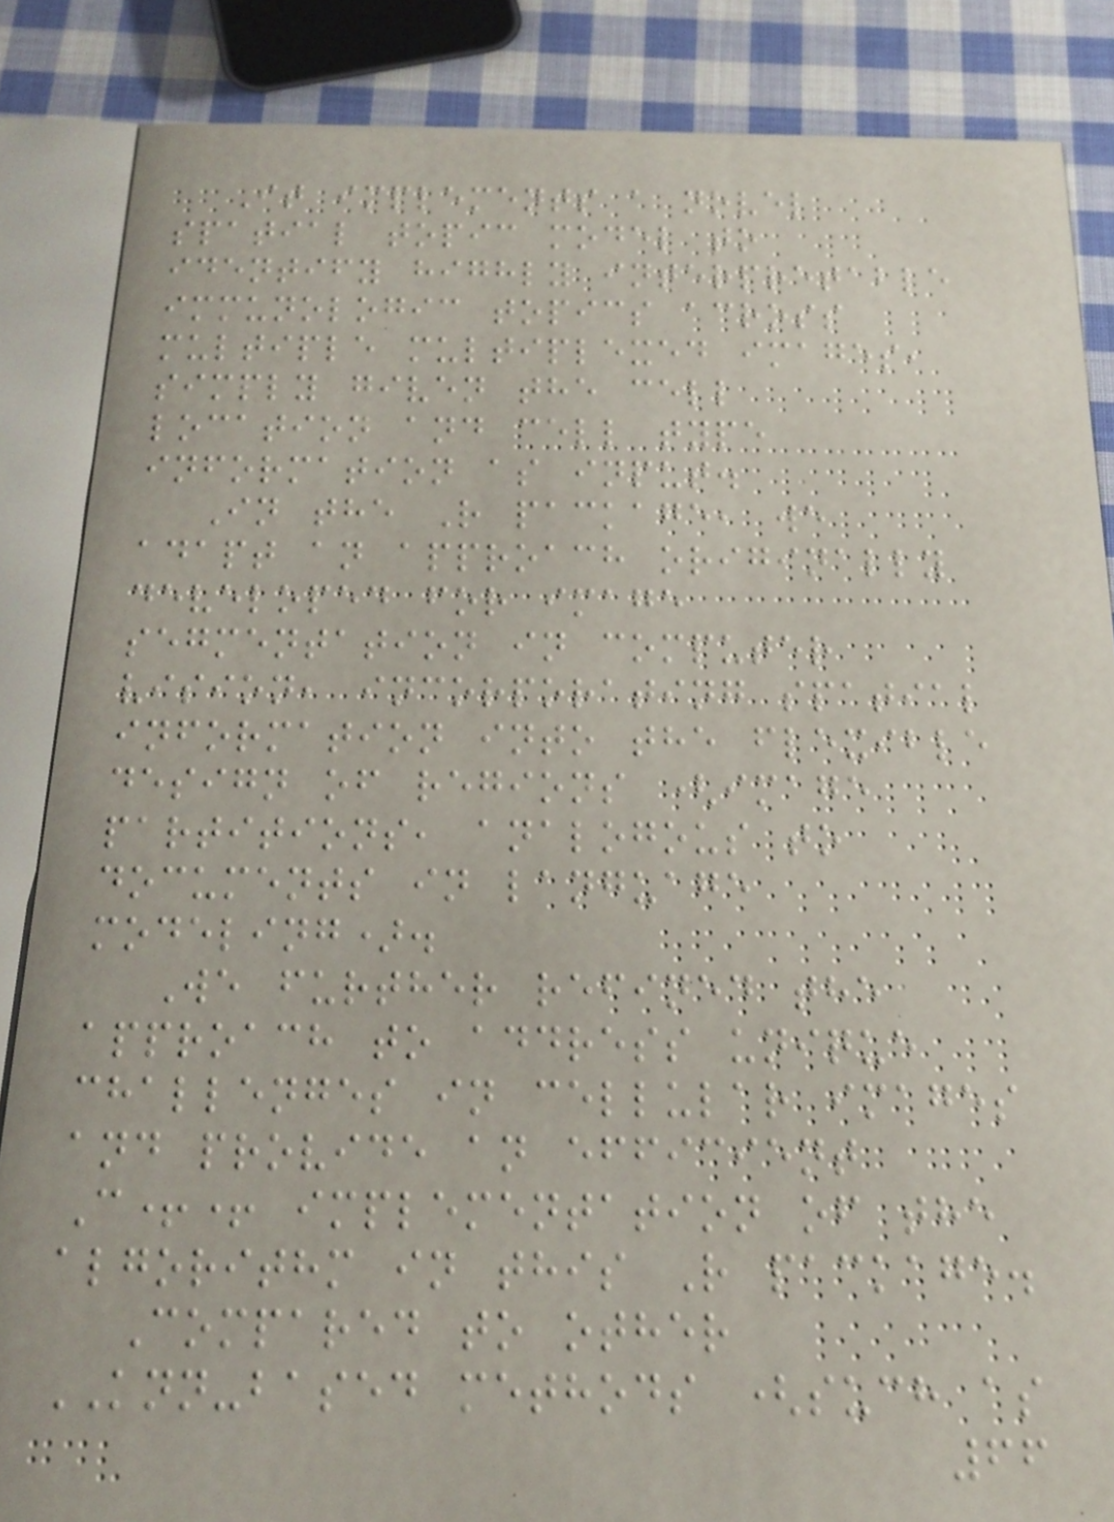It implements a novel
spatial topic model to
identify highly interpretable
immunologic topics across
multiple multiplexed images,
simply given the cell
location and cell type
information as input.
In the R package, we
adapt an approach originally
developed for image
segmentation in computer
vision, incorporating spatial
information into the flexible
design of regions (image
partitions, analogous to
documents in language
modeling).
We further refined the
approach to address unique
challenges in cellular images
and provide an efficient
C++ implementation of the
algorithm in this R package.
Compared to other
KNN-based methods (such as
66
